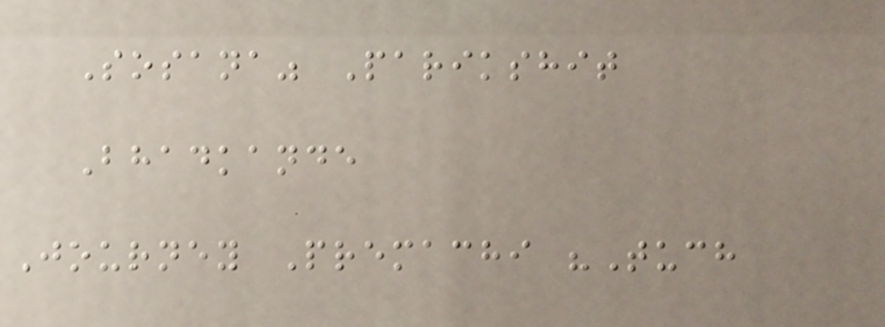Sosana" Parikshit
Bhadkande
Journey Premachi "Tuch
